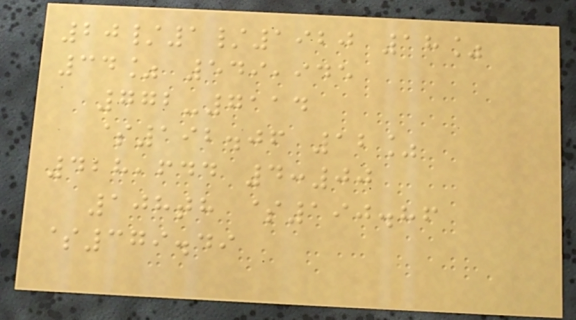20/1/1920 18%
34% 549,945
772-7114
$192.06 12%
428,644 4:00
108th $190.86
$379.49
